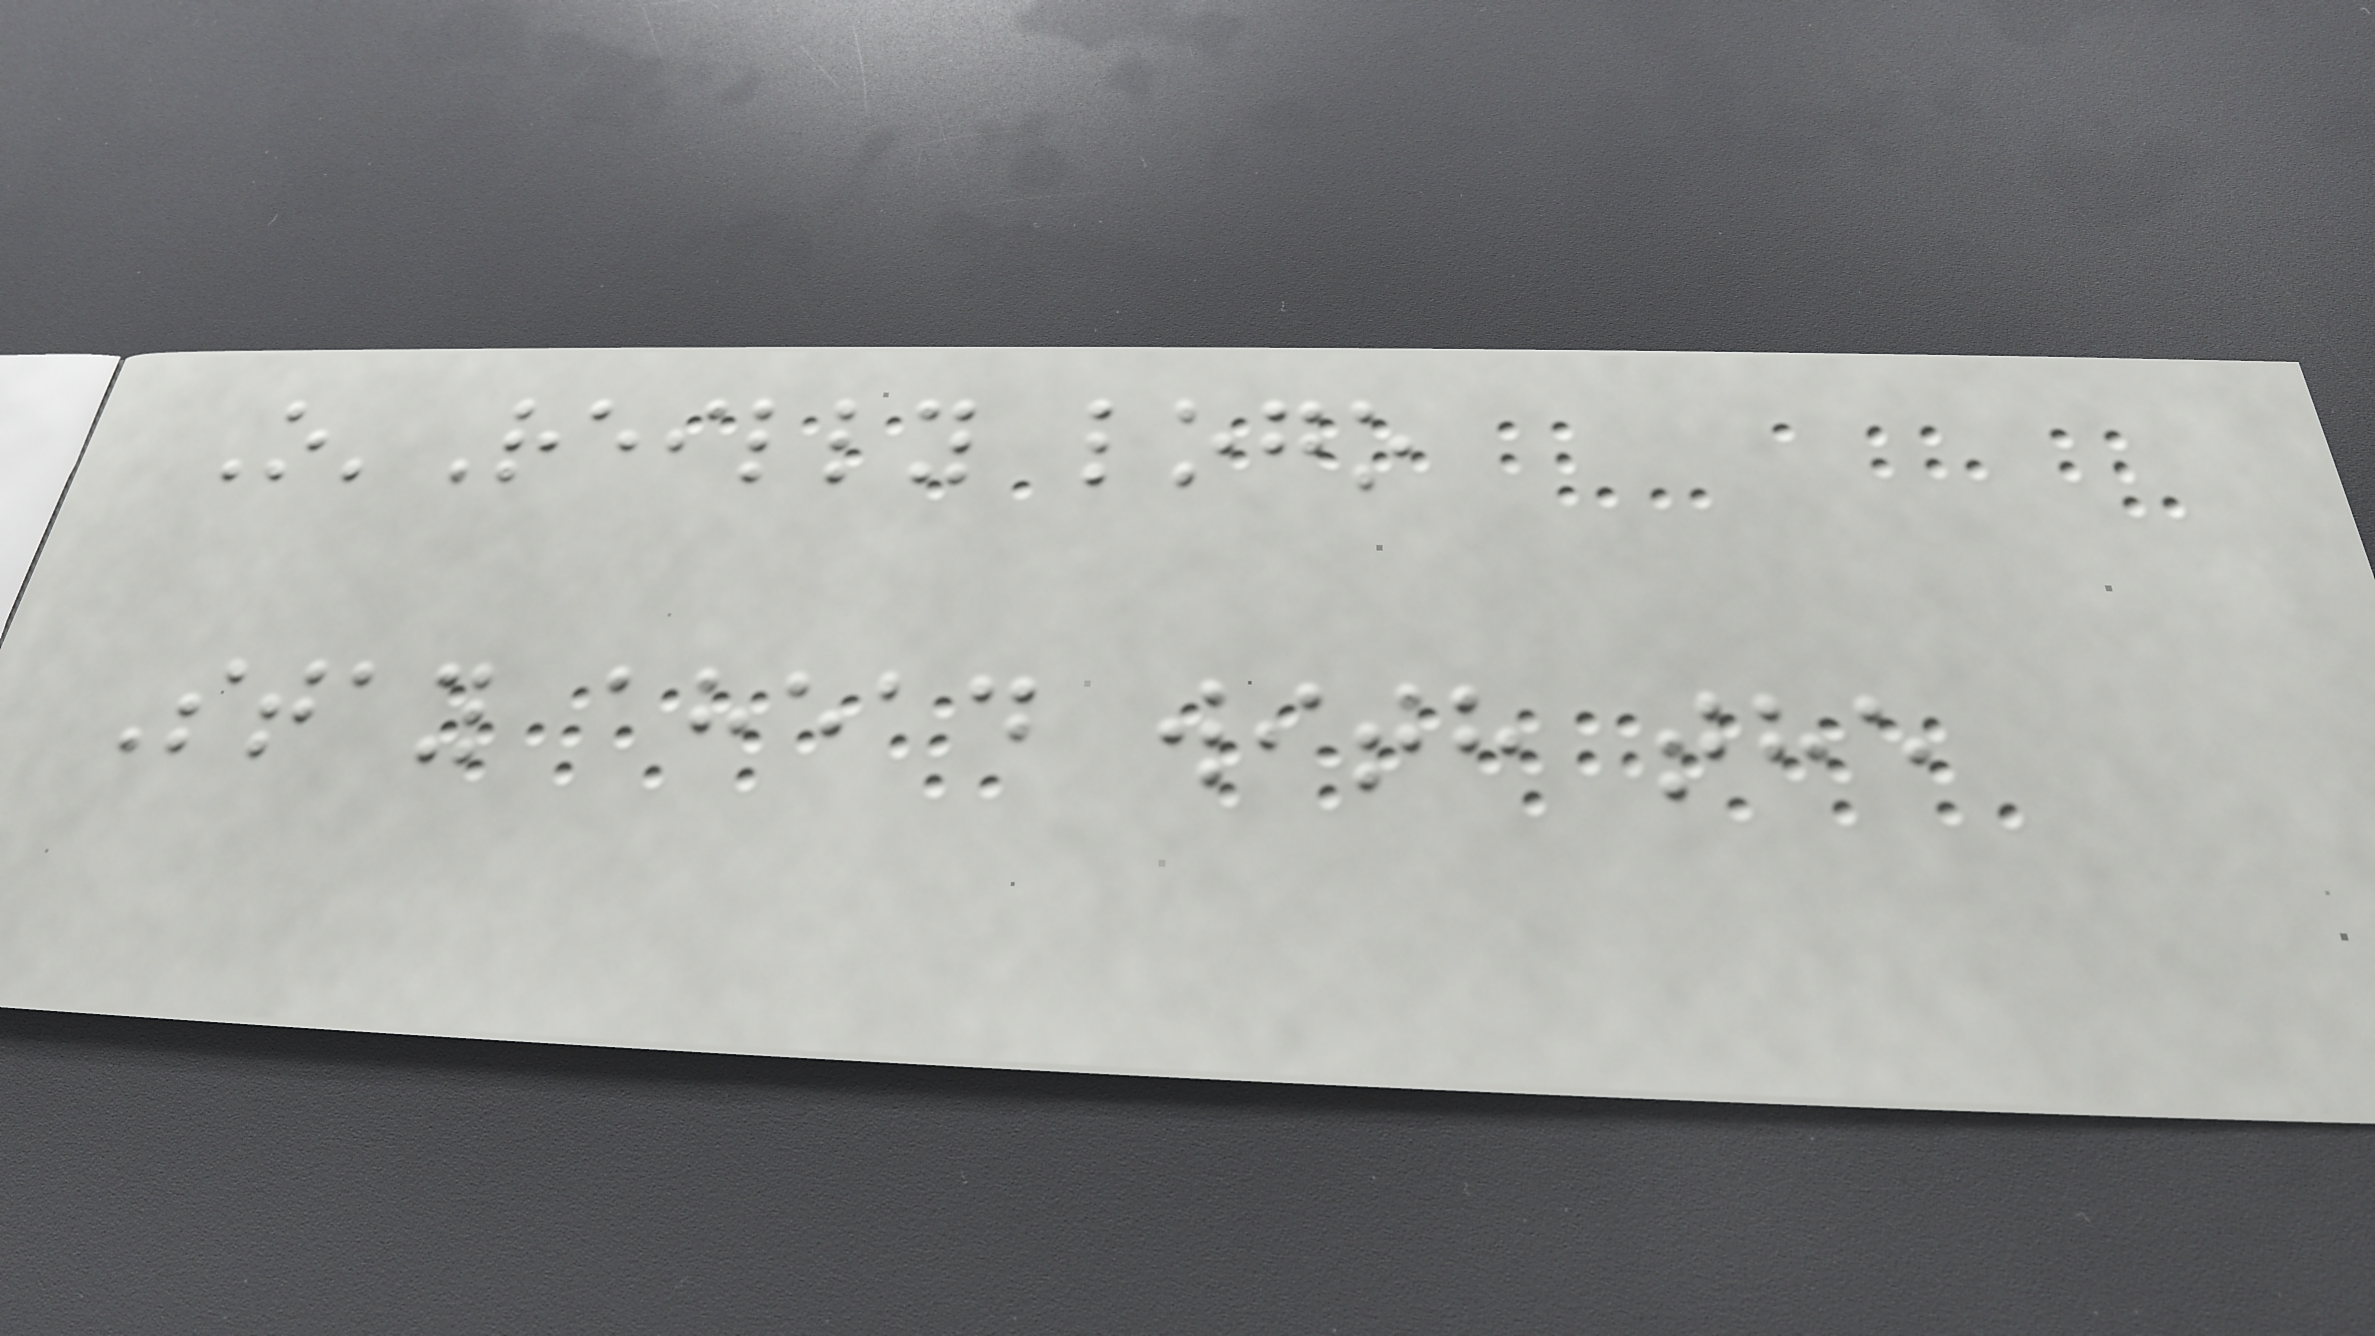O'Reilly logo
Stay ahead with the
